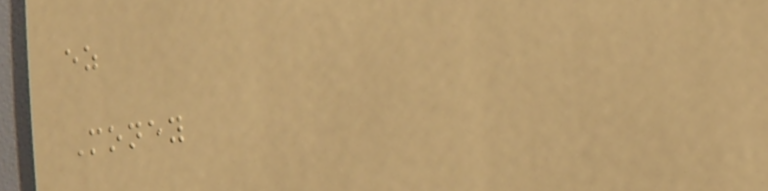ez
Money
